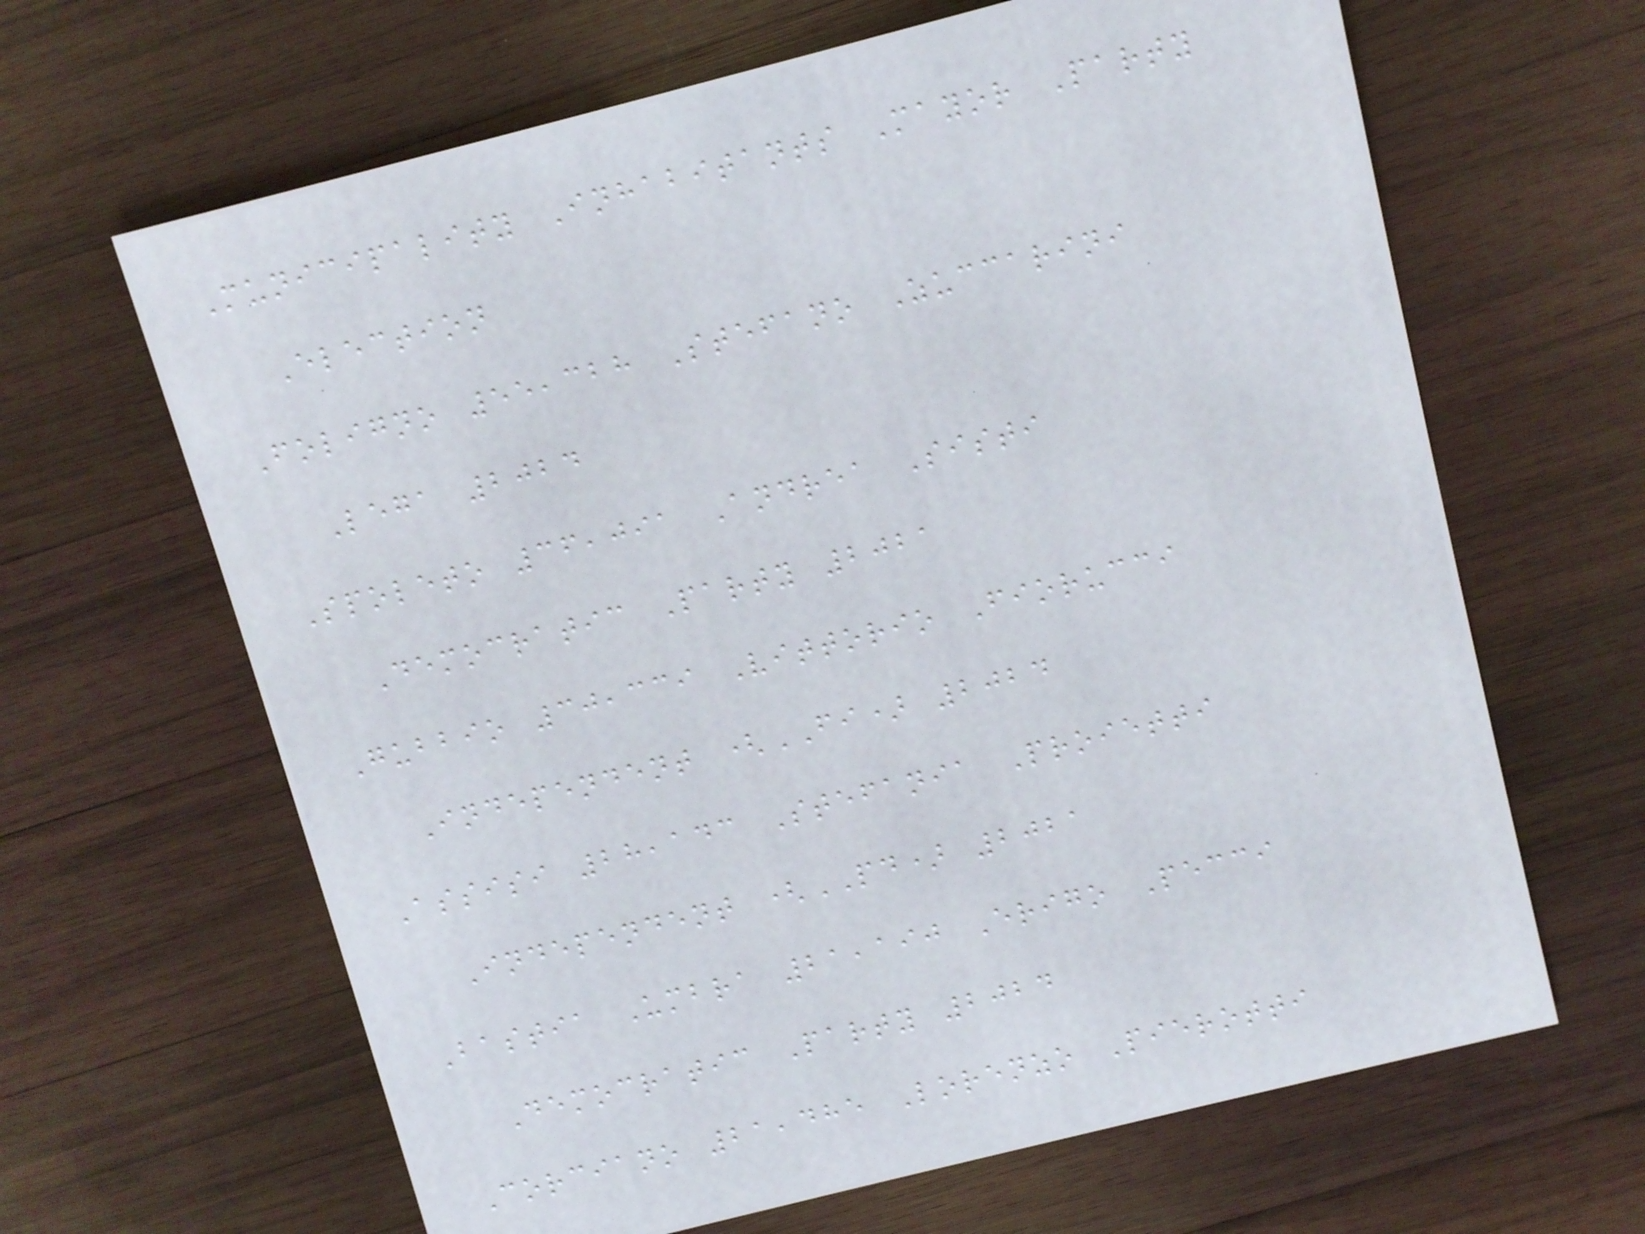Municipality Inhabitants Mayor Party
Election
Foligno 55,328 Stefano Zuccarini
Lega 2024
Spoleto 36,091 Andrea Sisti
Democratic Party 2021
Gubbio 30,339 Vittorio Fiorucci
Independent (FI) 2024
Assisi 28,143 Stefania Proietti
Independent (PD) 2021
Bastia Umbra 21,190 Erigo Pecci
Democratic Party 2024
Corciano 21,485 Lorenzo Pierotti
